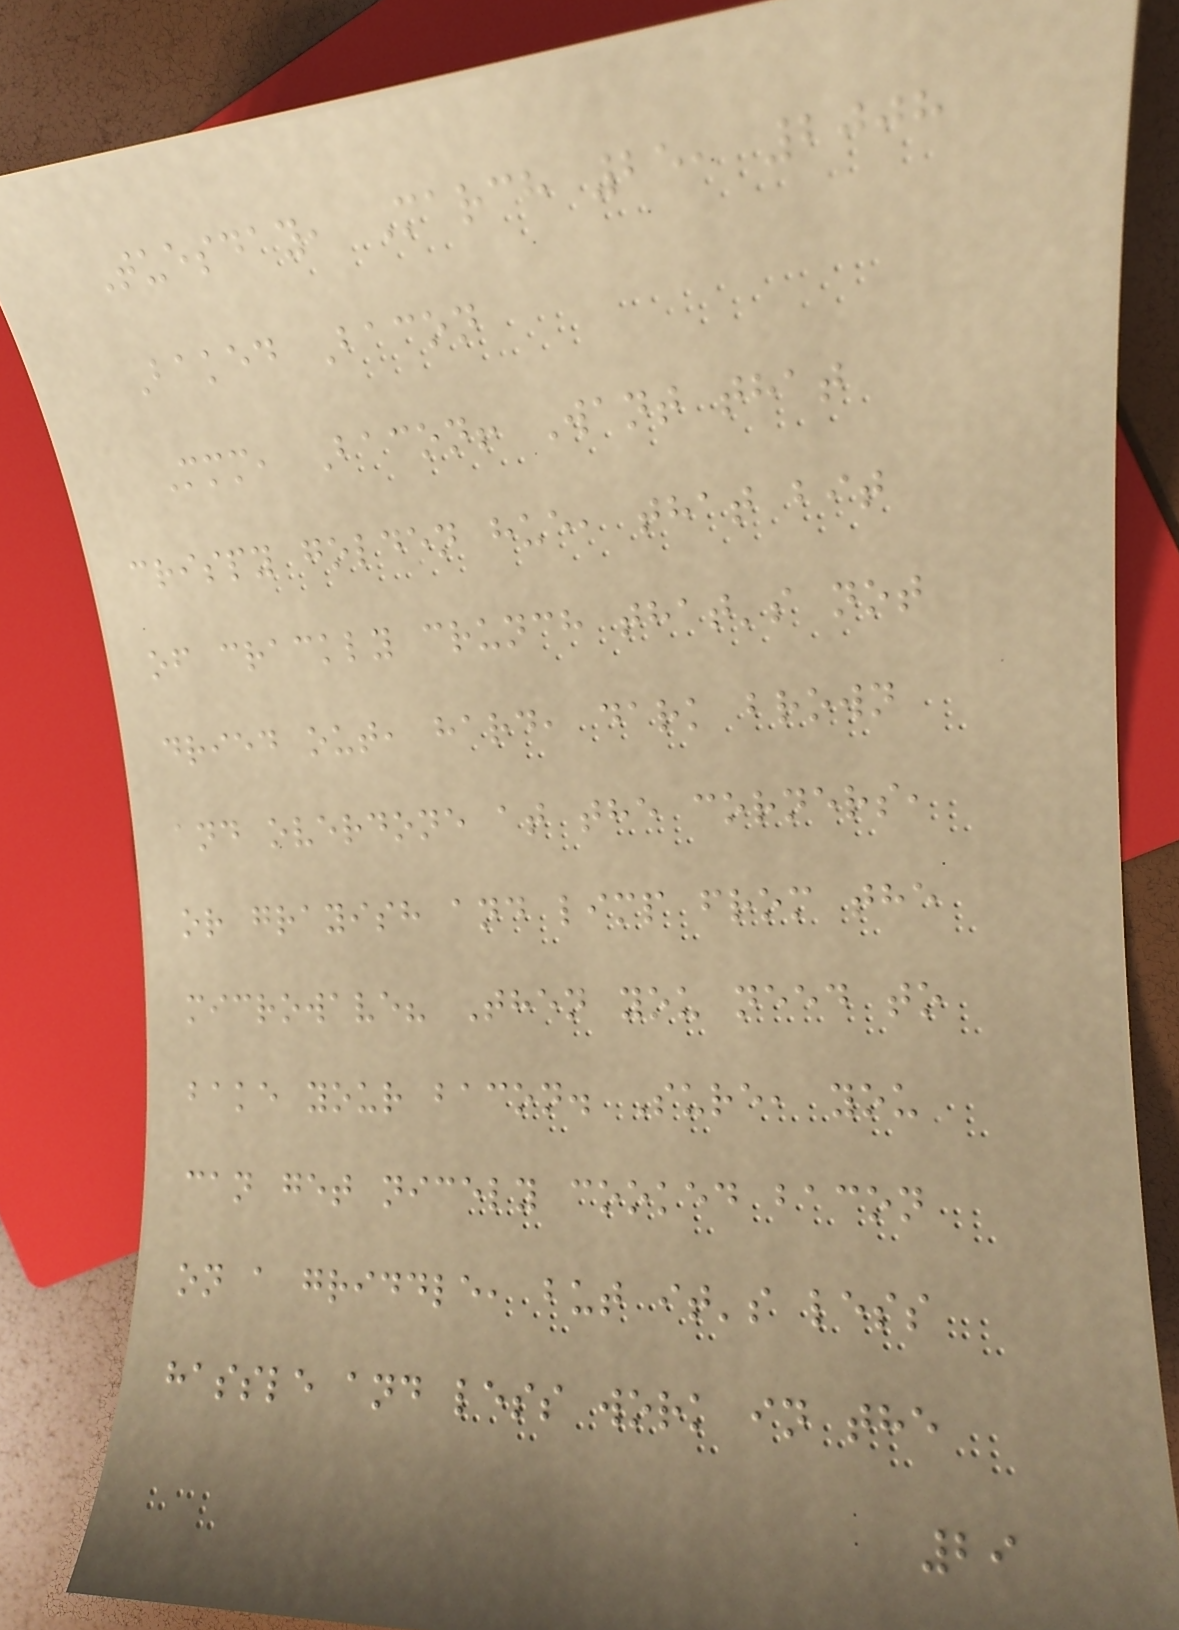Tuesday, March 25, 2008
Baked Bacon
Mmm, Bacon! Want that
crispy golden hue, that bit
of crackly crunch that's not
dried out, hard, dark brown
and overdone at the corners,
or grayish and limp from the
microwave? Then you need to
bake your bacon. Sure, you
can get nicely cooked bacon
on a griddle, but it's less
hassle and less work in the
29
